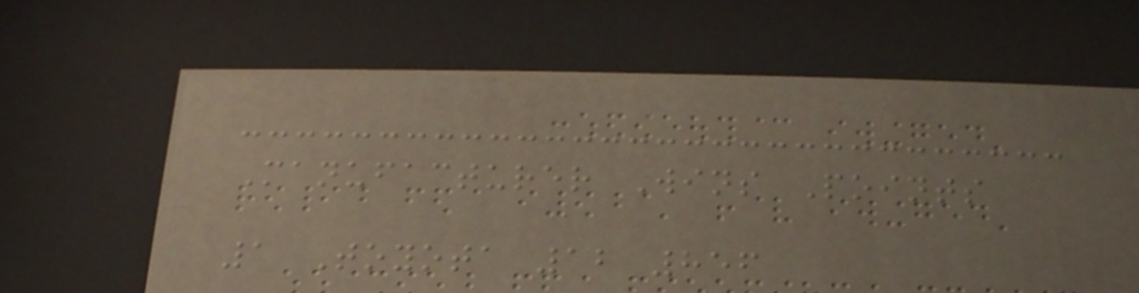Manufacturer Wins Points
1 Toyota 12 856
